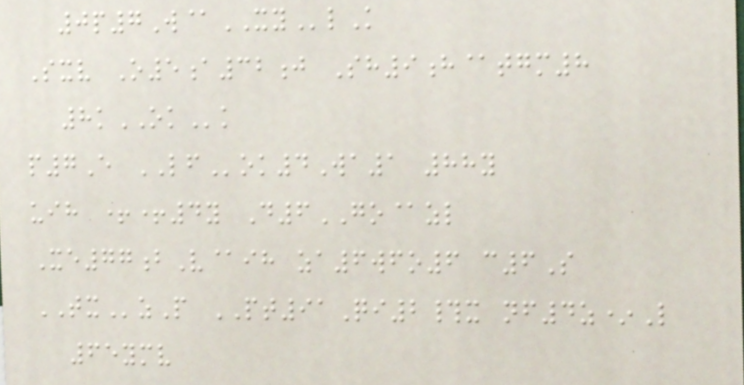0p7W@XYlK
Sxv O5a32j Sh9h@tgm8
8kOKk
p7E LFok4Wa1 88y
uih ++4y D6GO@zl
Xe77bV@ih za6wfo6 c6S
TXzP PT91Qi2#x nf4z*L
65ymv
